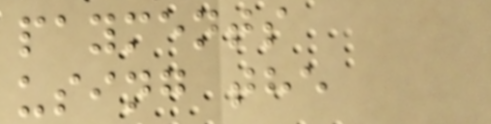payments
using the
